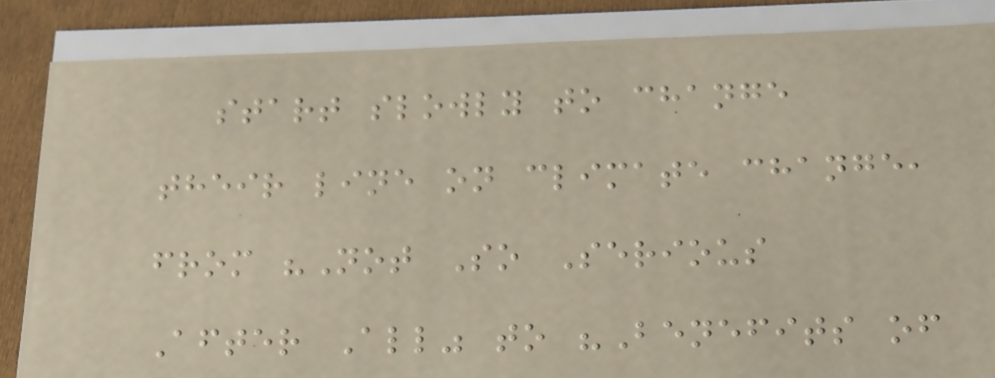start slowly to change
their line on climate change,
from "Not So Serious
After All" to "Benefits of
